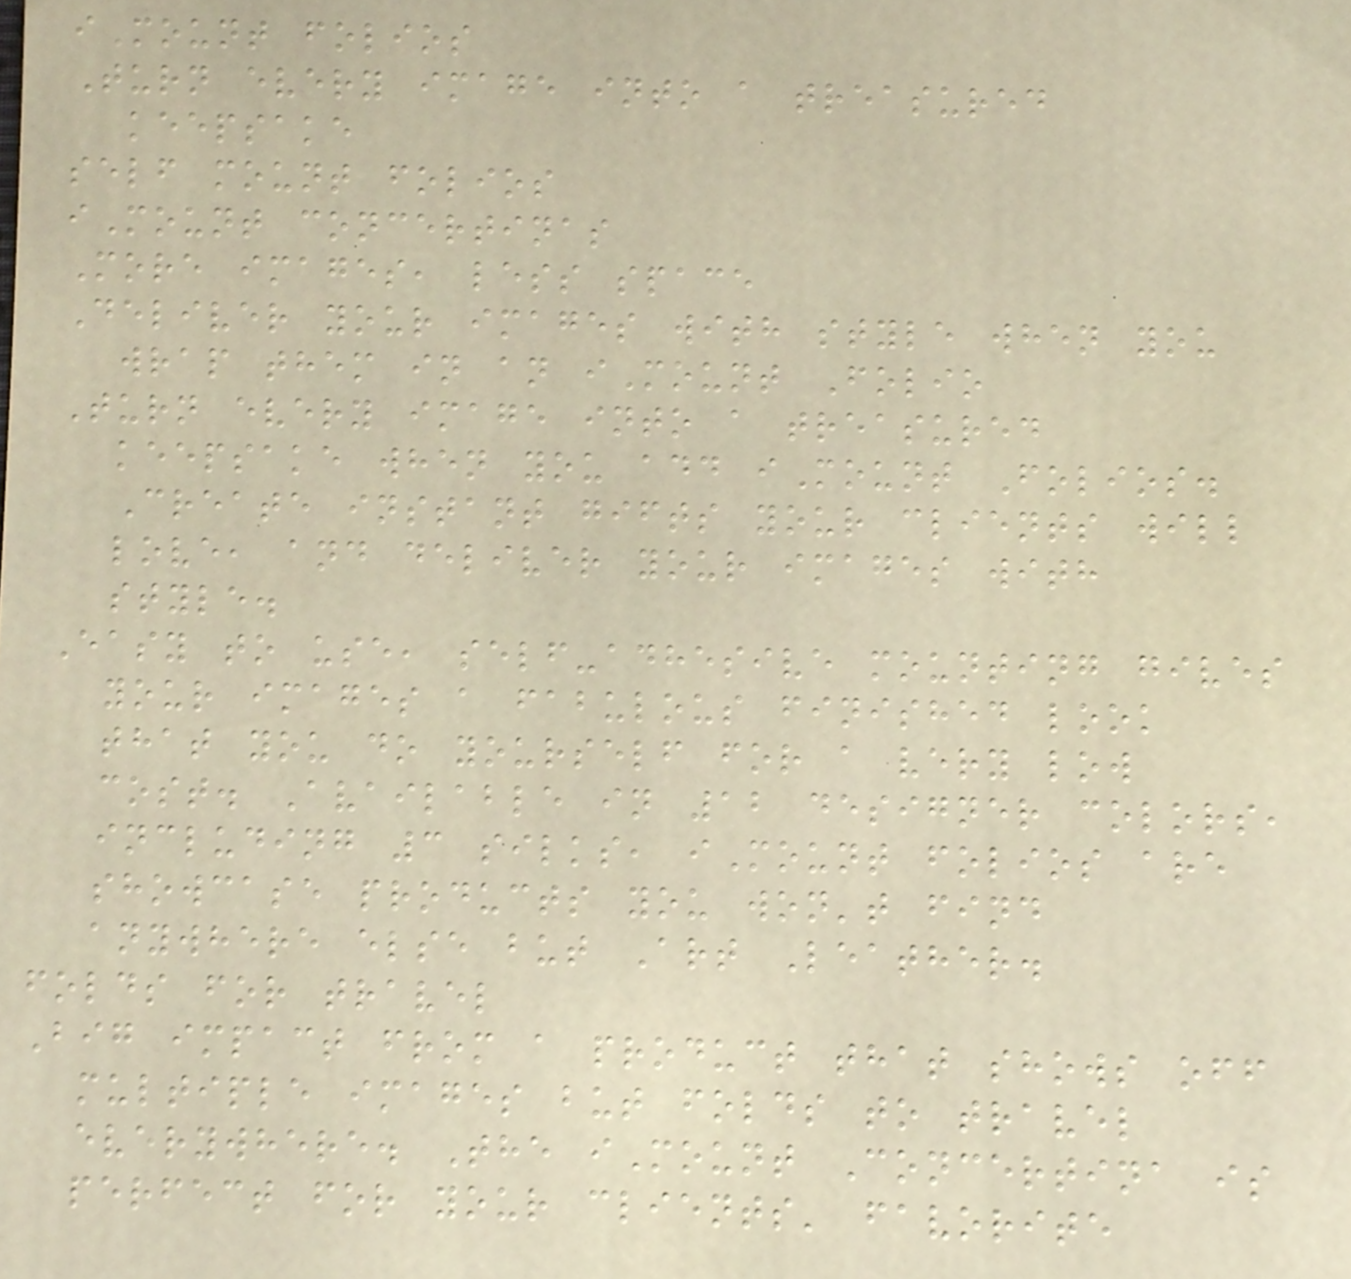iMount folios
Turn every image into a treasured
keepsake
self mount folios
iMount concertinas
More images, less space
Deliver your images with style when you
wrap them in an iMount Folio
Turn every image into a treasured
keepsake when you add iMount Folios.
Create instant gifts your clients will
love, and deliver your images with
style.
Easy to use, self-adhesive mounting gives
your images a fabulous finished look
that you do yourself for a very low
cost. Available in 12 designer colors,
including 3 silks, iMount folios are
showcase products you won't find
anywhere else but Art Leather.
folds for travel
Big impact from a product that shows off
multiple images but folds to travel
everywhere. The iMount Concertina is
perfect for your clients' favorite
